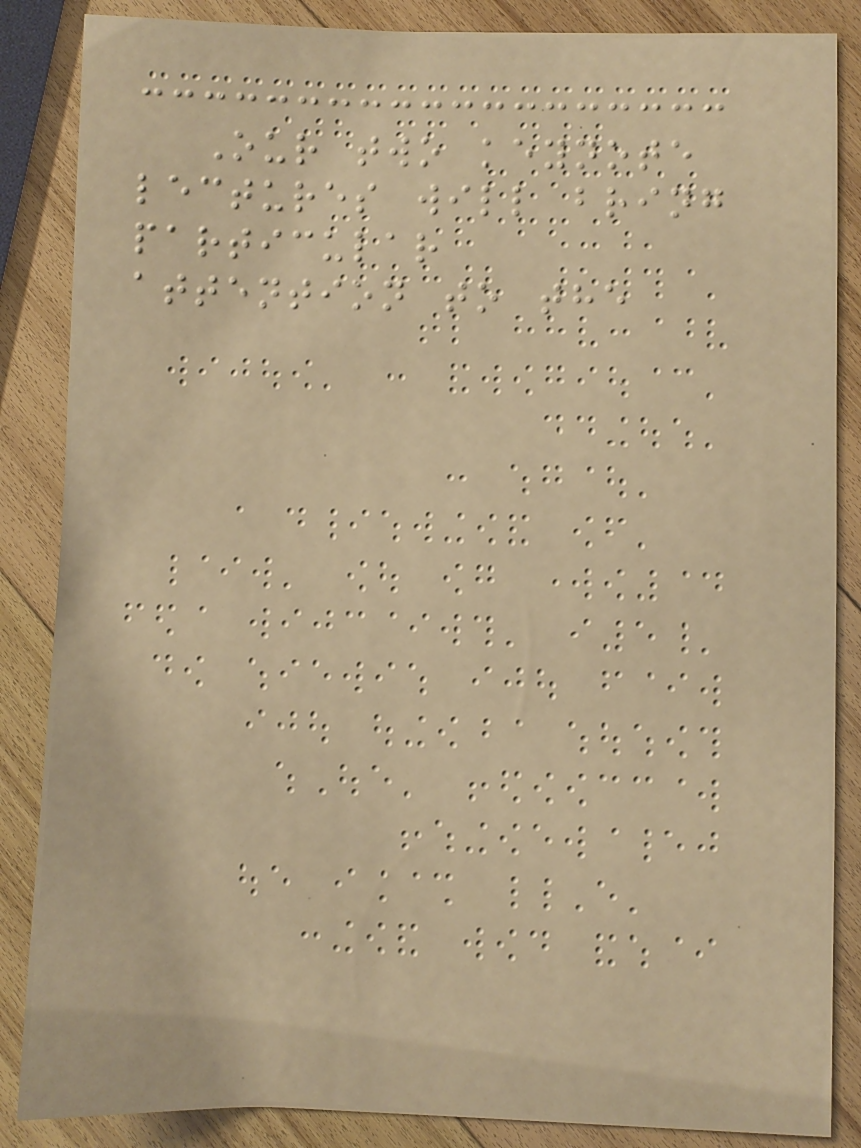Our two keynote
lectures will bring
particular
attention to the
